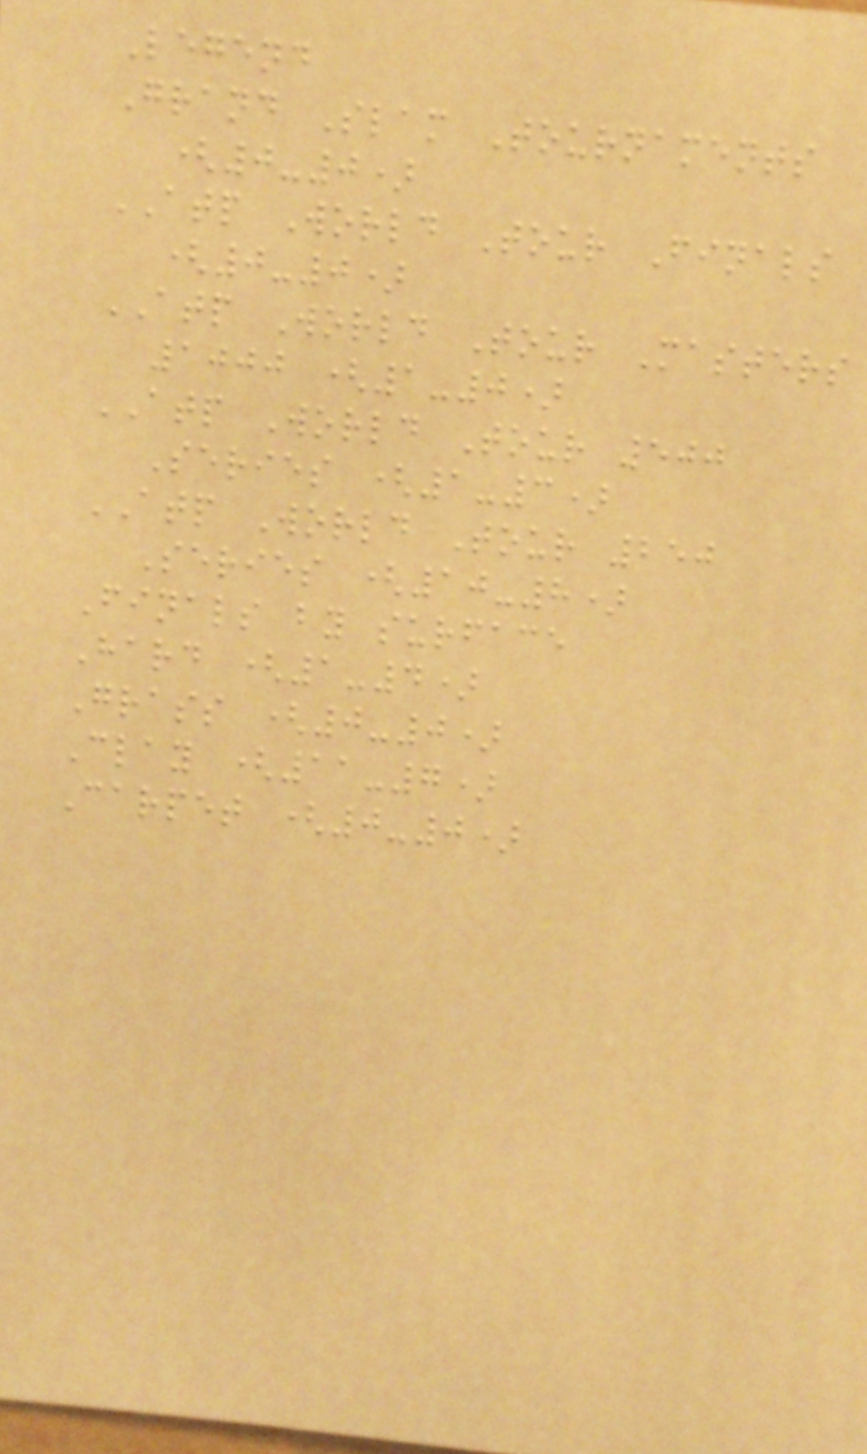Legend
Grand Slam Tournaments
(0-0)
ATP World Tour Finals
(0-0)
ATP World Tour Masters
1000 (1-0)
ATP World Tour 500
Series (1-3)
ATP World Tour 250
Series (10-8)
Finals by surface
Hard (1-4)
Grass (0-0)
Clay (11-7)
Carpet (0-0)
